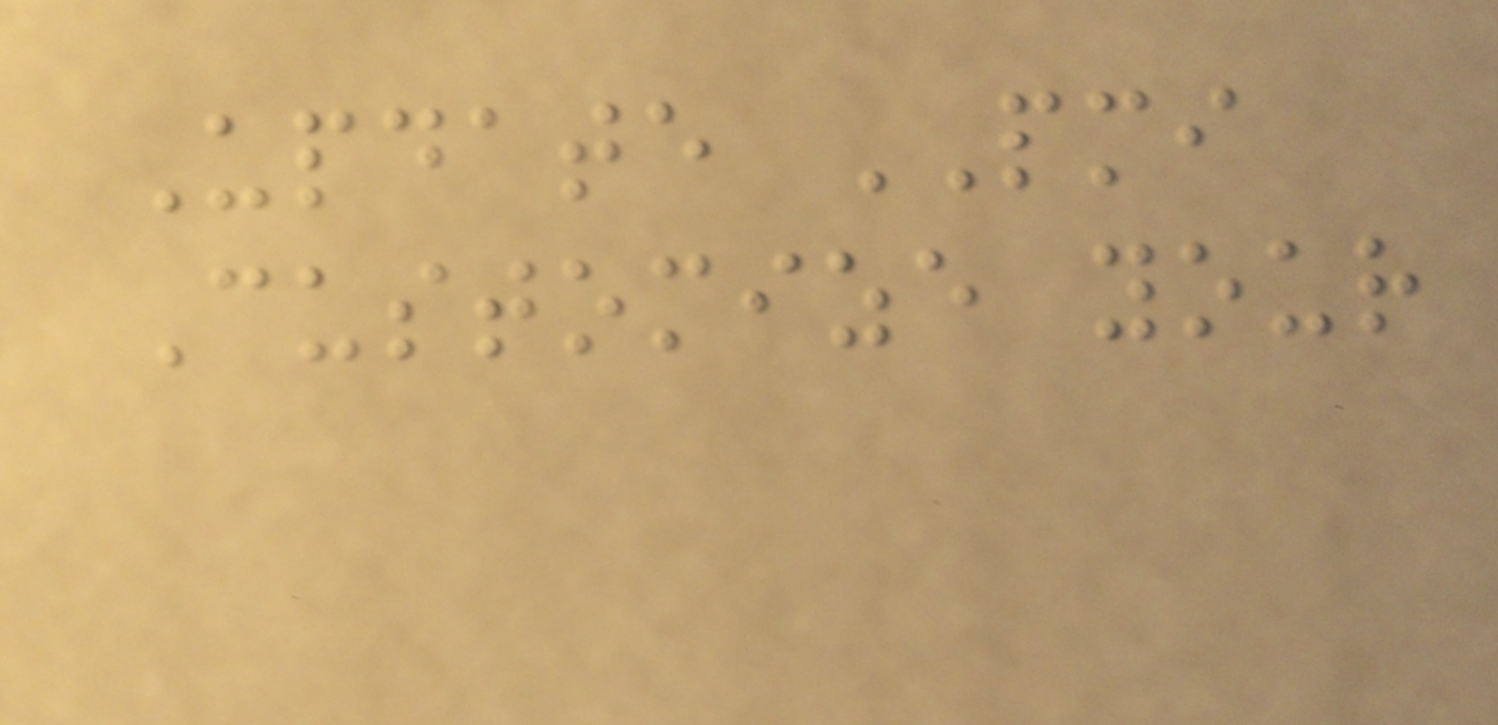Update PMI
Customize your
